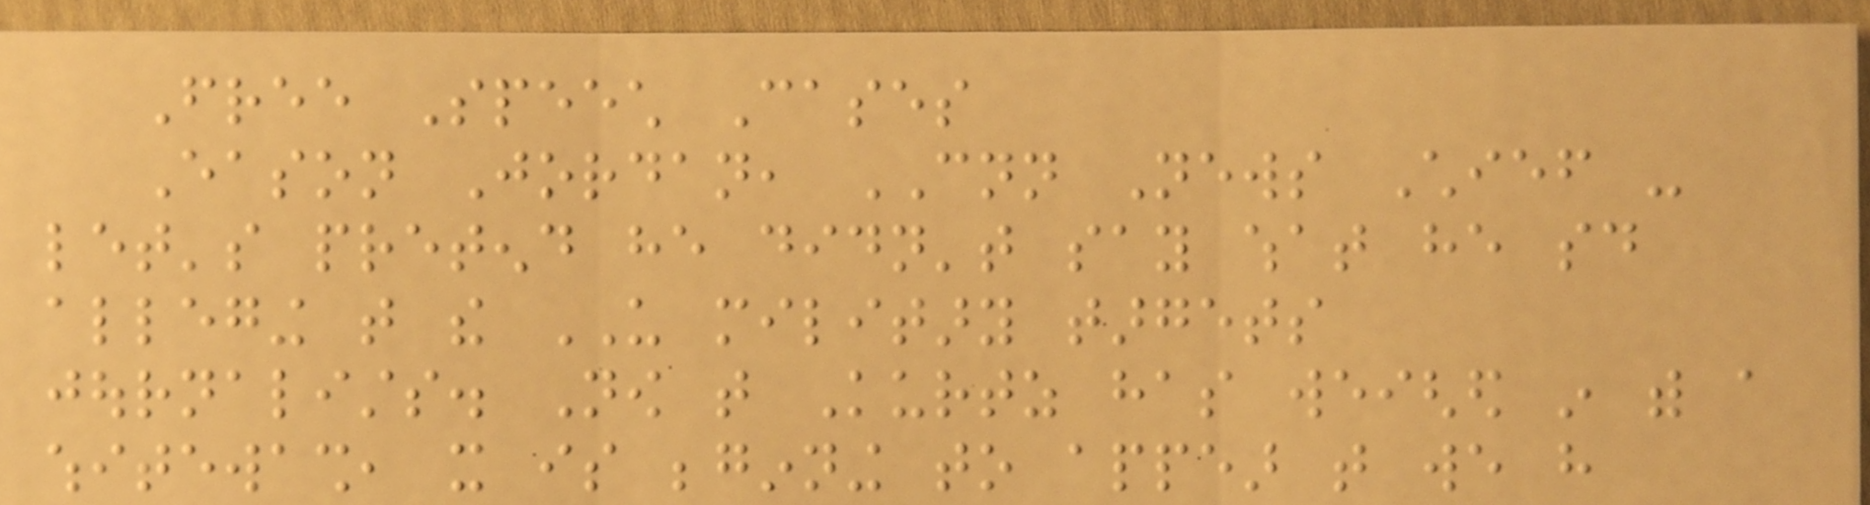Free Speech Cases
Eason Jordan, CNN News Chief -
let's pretend he didn't say what he said
alleging that the US military targets
journalists. Now that Kurtz has weighed in with a
whitewash, it is beginning to appear that we have
